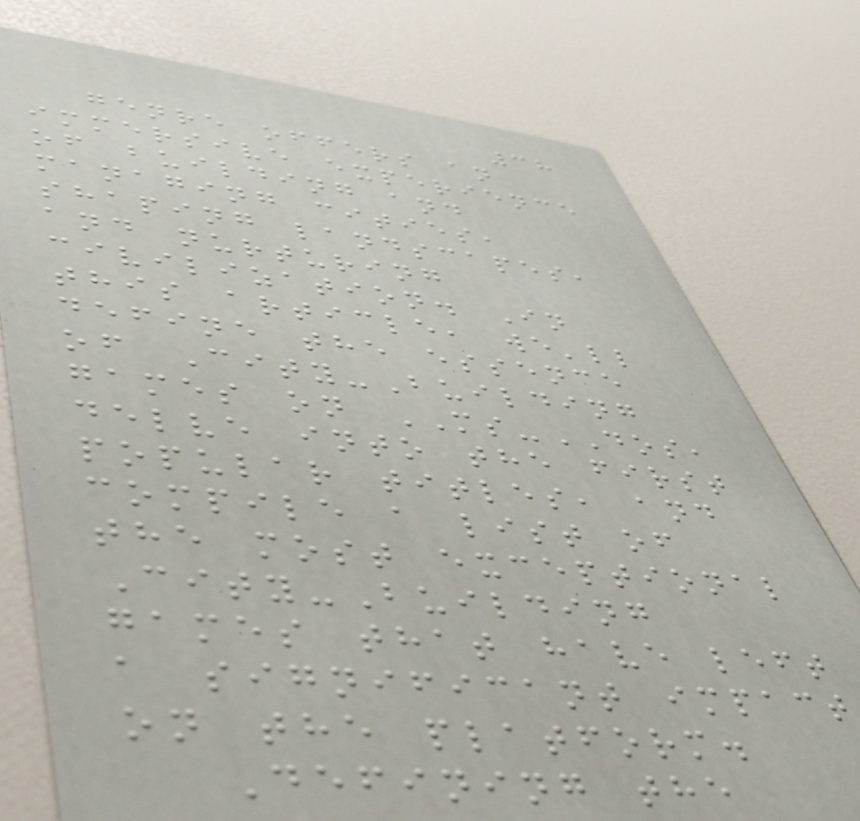38
genre offers an
immersive experience
of building and
managing cities,
shaping landscapes,
and nurturing
civilization. In
this article, we'll
define the essence
of City-Building
games on MS-DOS,
delve into the first
popular titles, and
compile a list of
the most exceptional
City-Building
games that have left
a significant impact
on the platform.
Defining the
